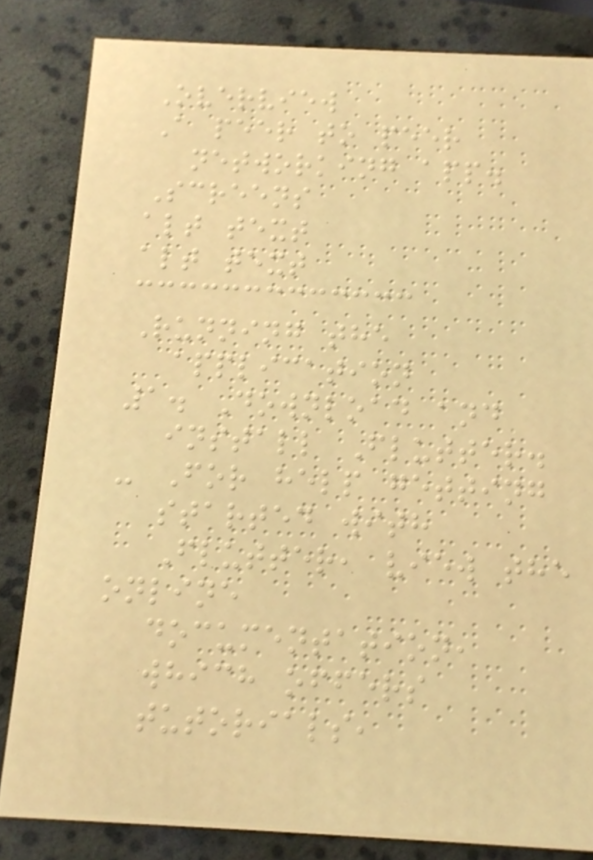Overview
A peer to peer
networking app.
Screens
alt text
alt text
Running the
application
1. Download and
install Flutter.
- For help getting
started with
Flutter, view the
online
documentation,
which offers
tutorials,
